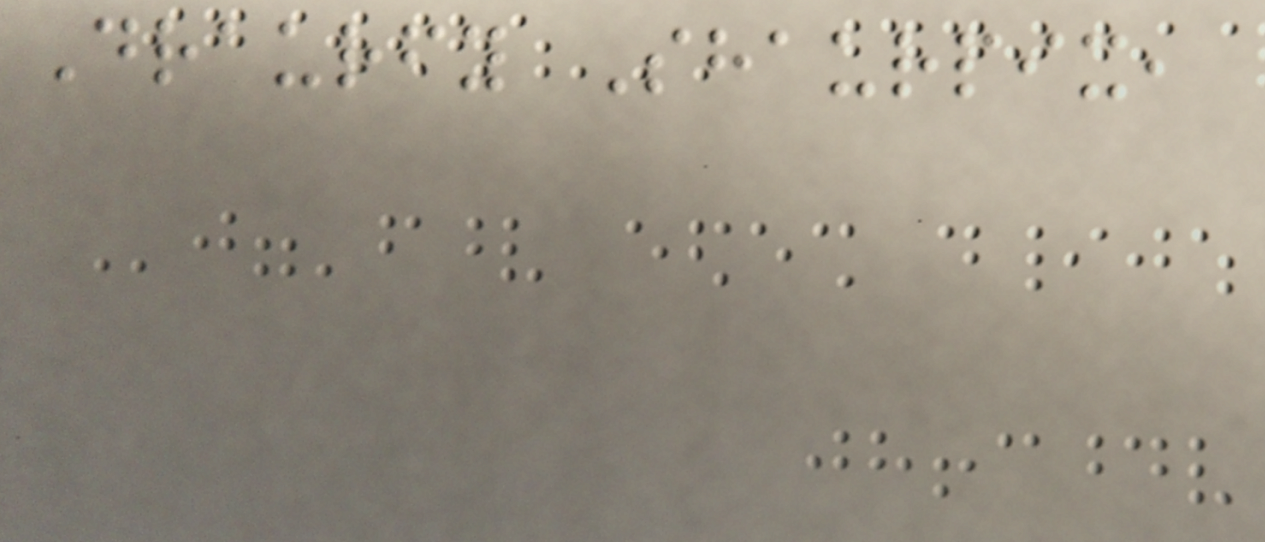Draurfy Shaurpix,
